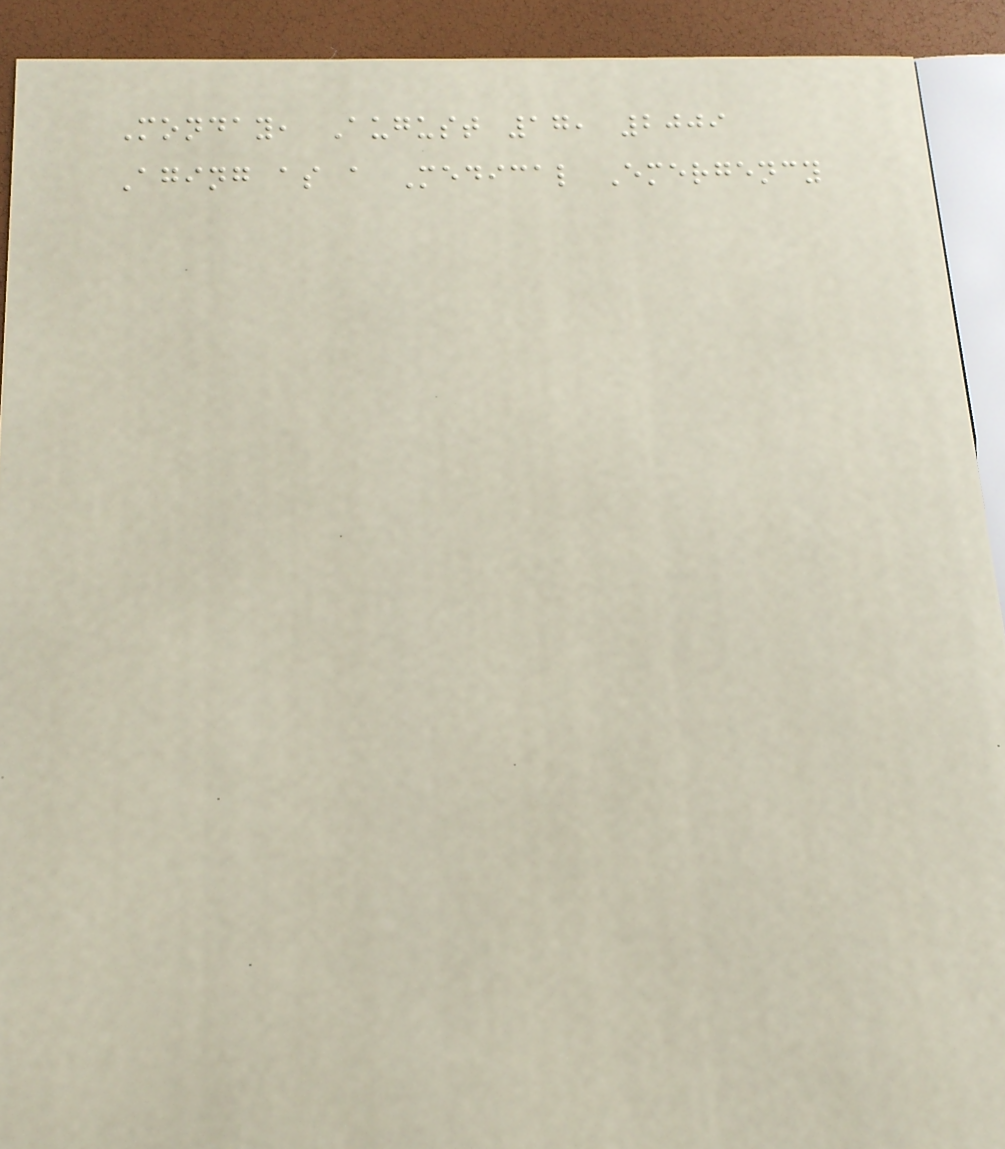Monday, August 17, 2009
Aging as a Medical Emergency
